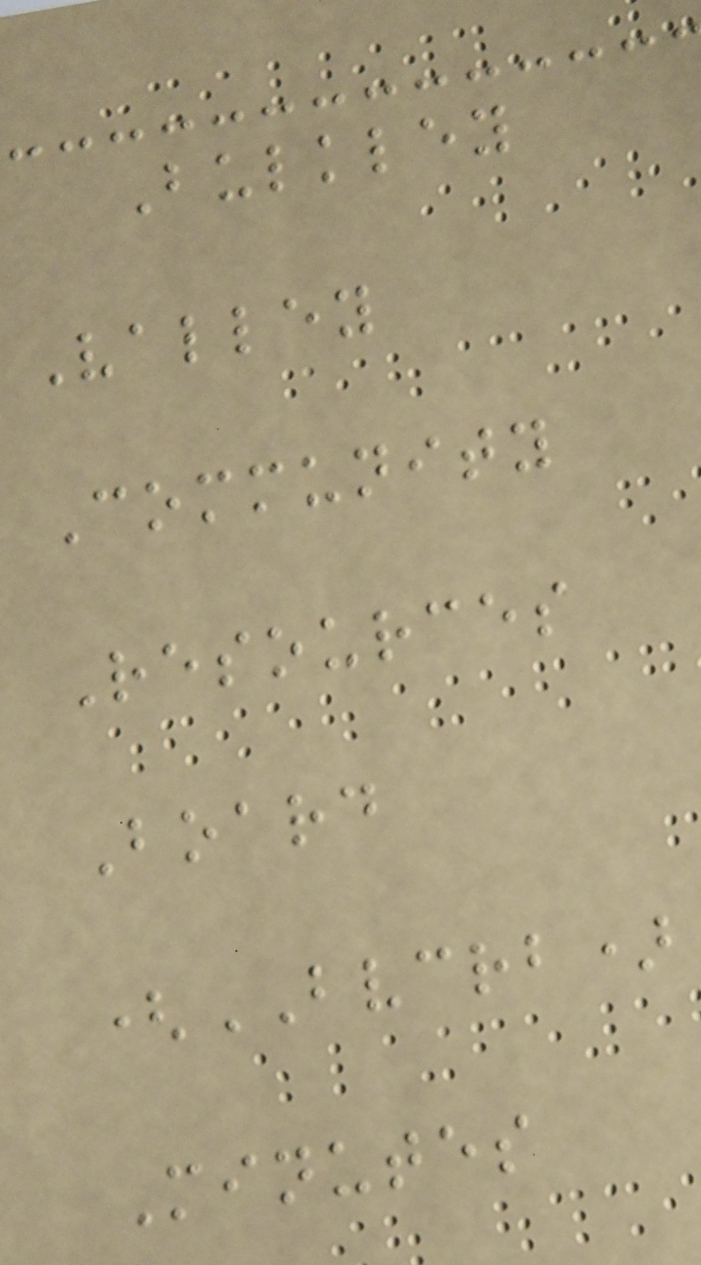Bulkley
Valley
Community
Resources
Board
(BVCRB)
Minutes
